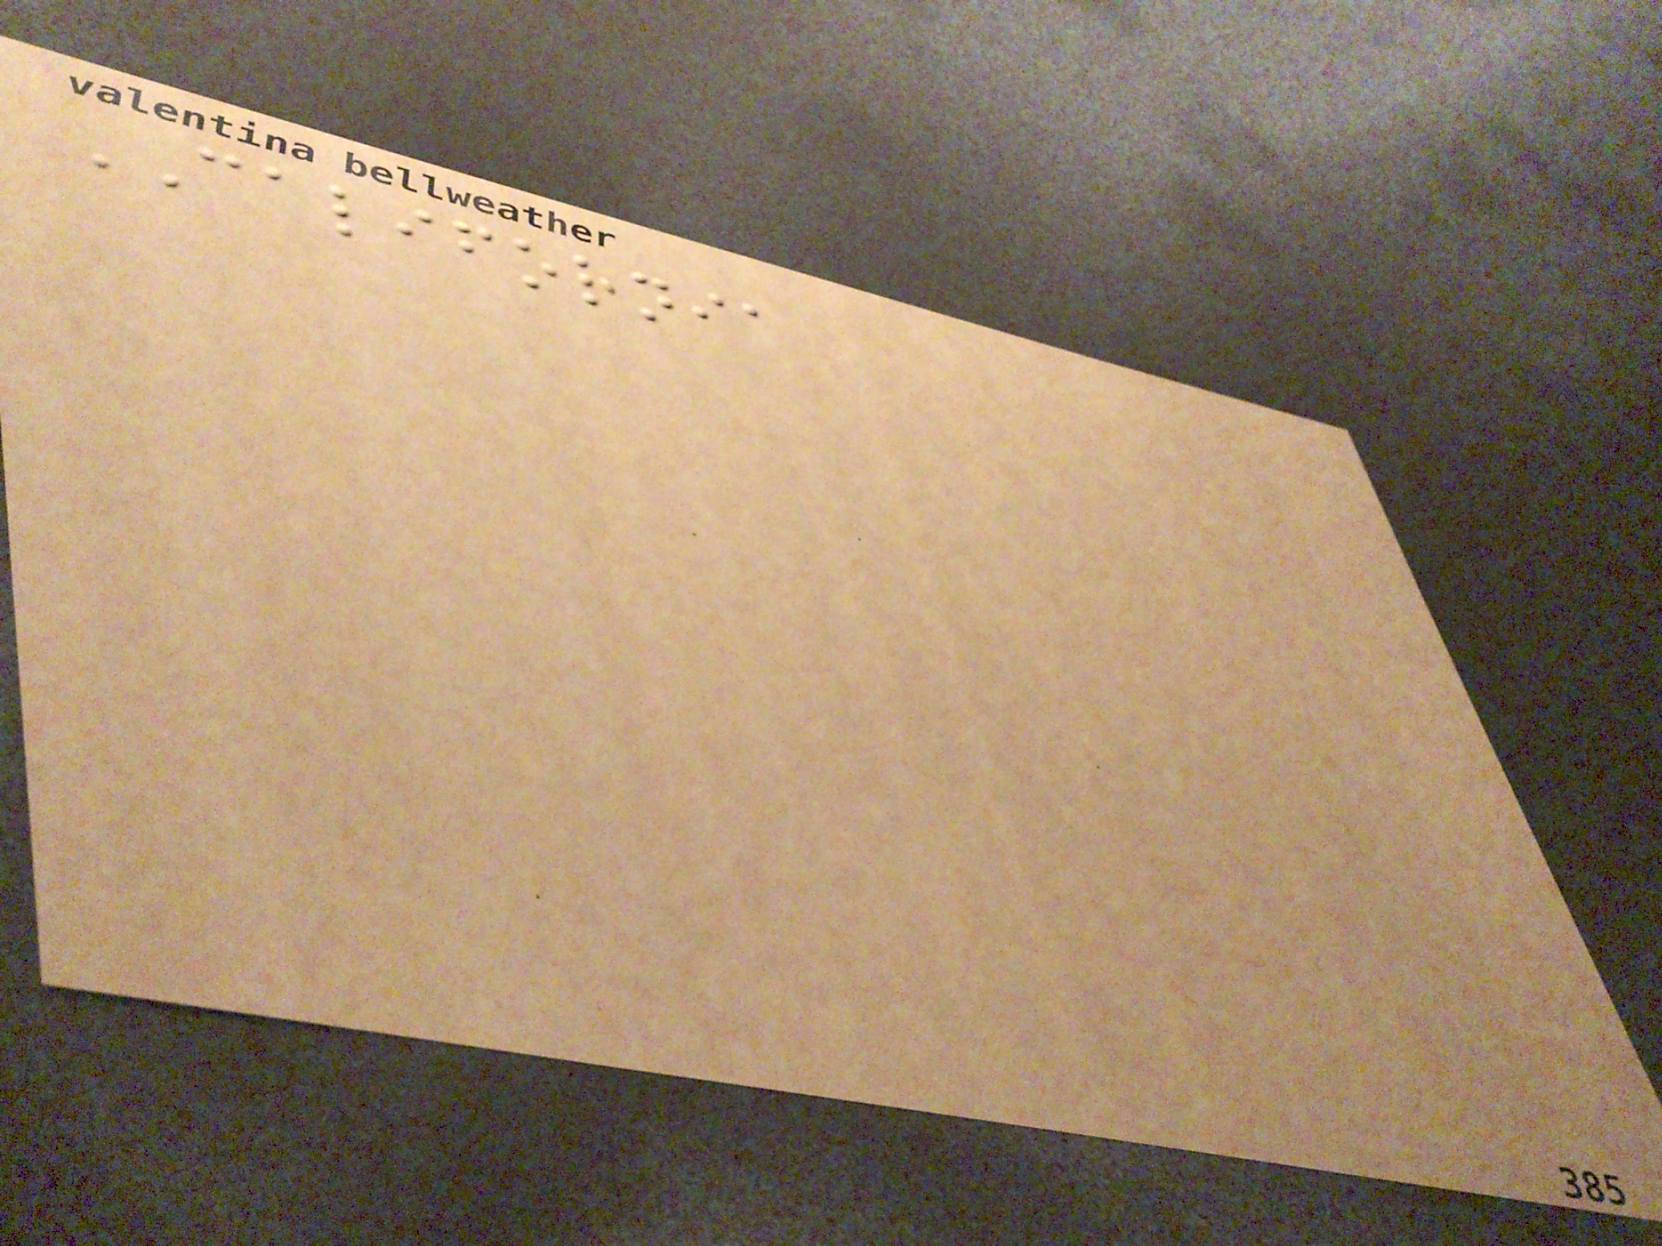CALIFORNIA
